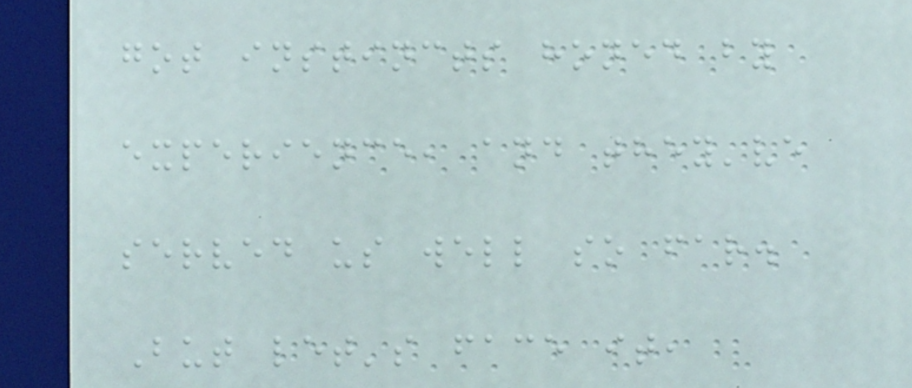got instincts honed by
experience, and they've
served us well so far.
But let's face it,
